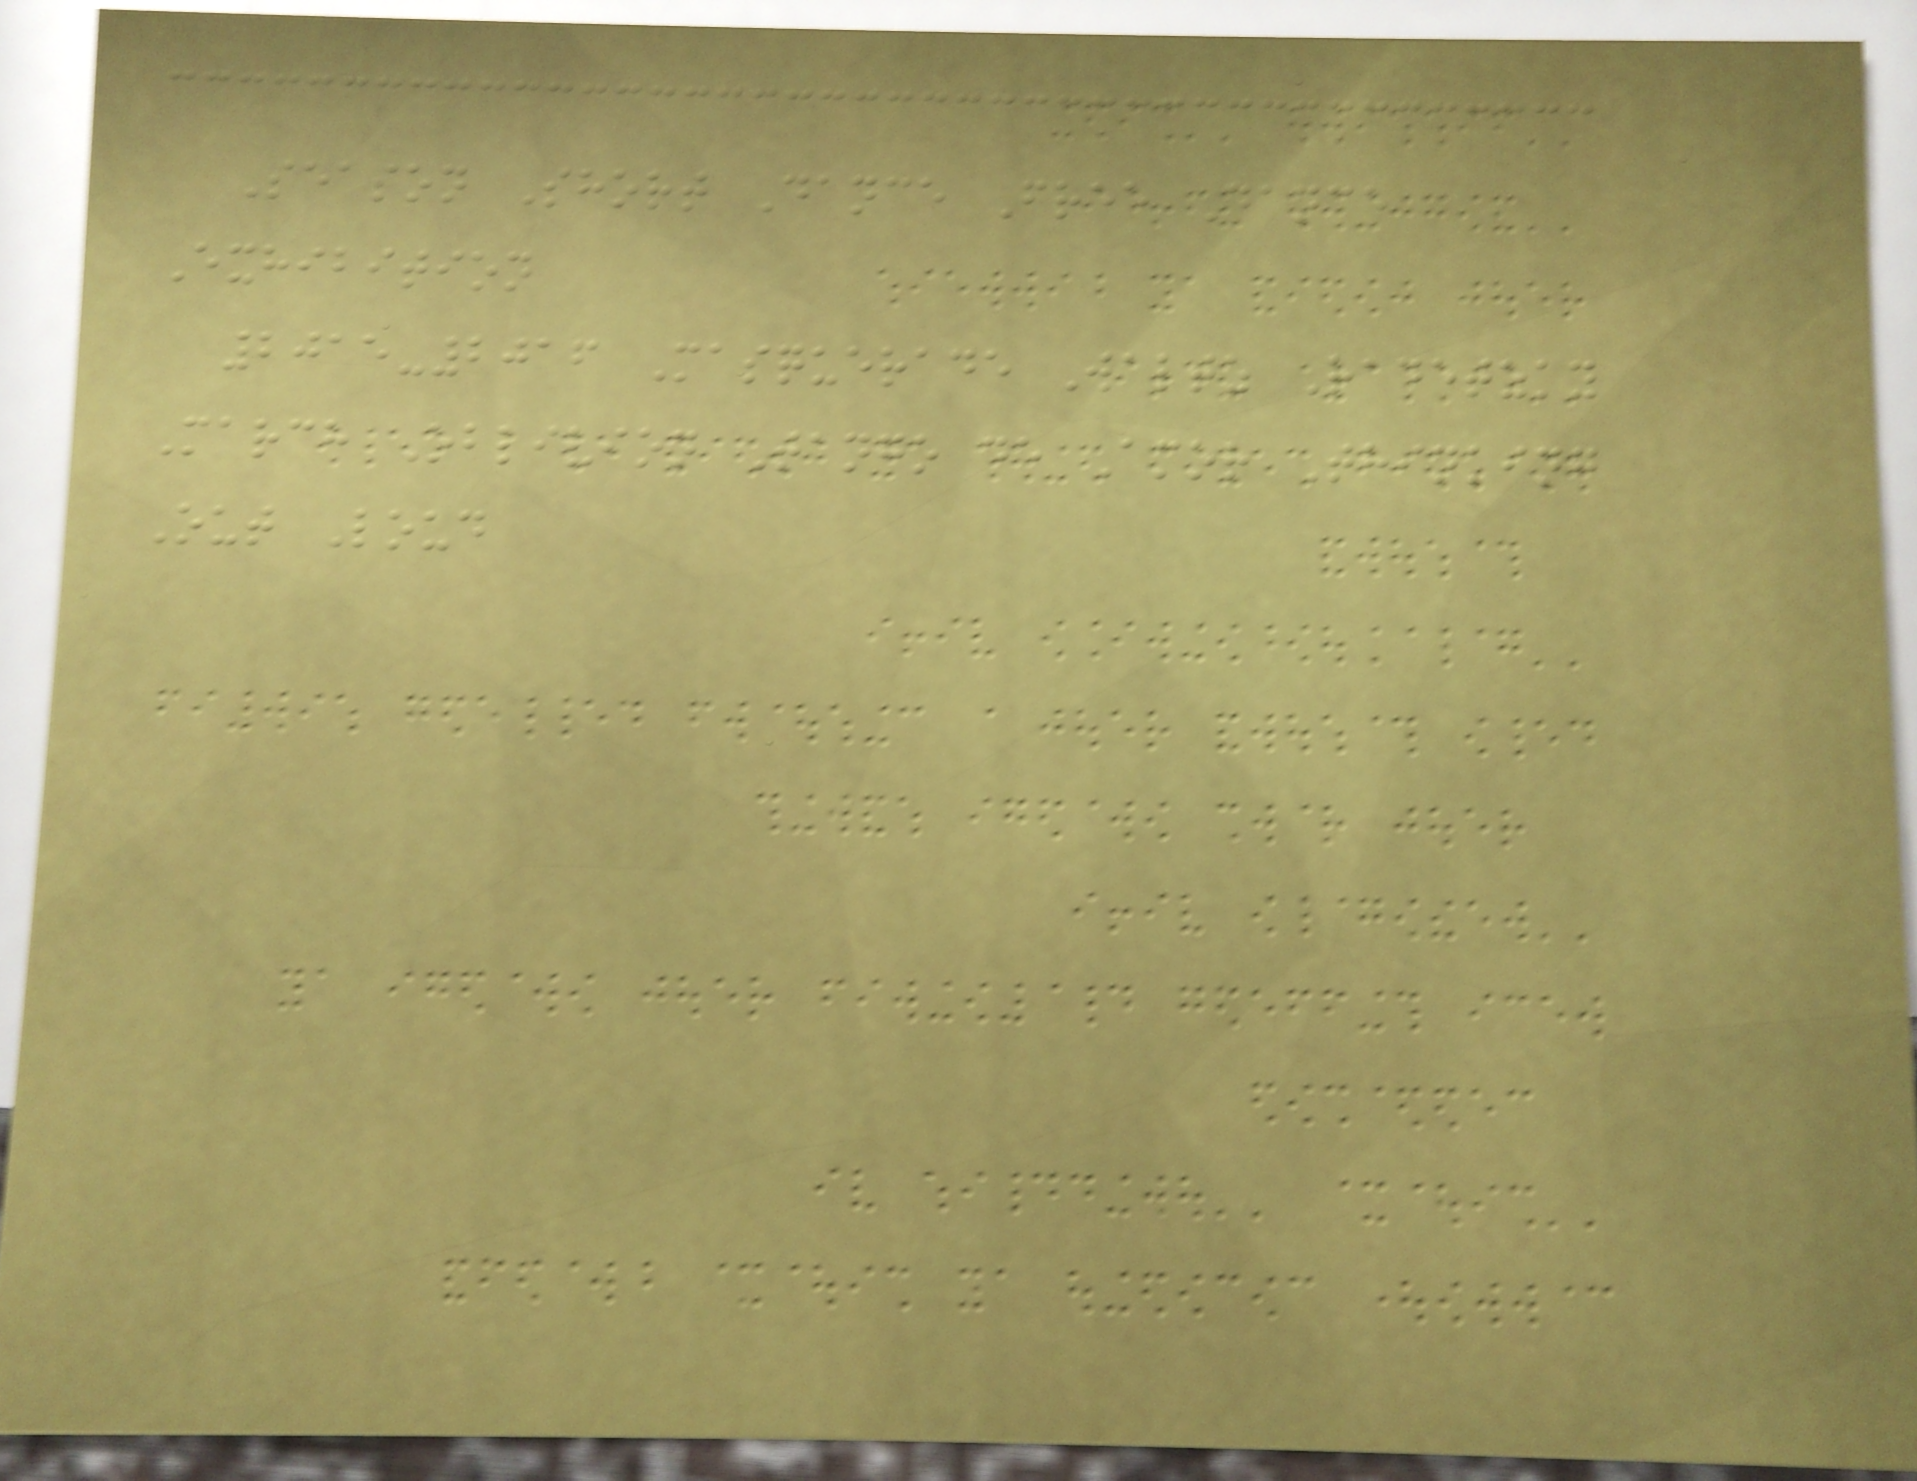Season Short Dance Free Dance
Exhibition
2015-2016 Masquerade Waltz Radetzky
March Oblivion Tango de Amor Thinking
Out Loud
